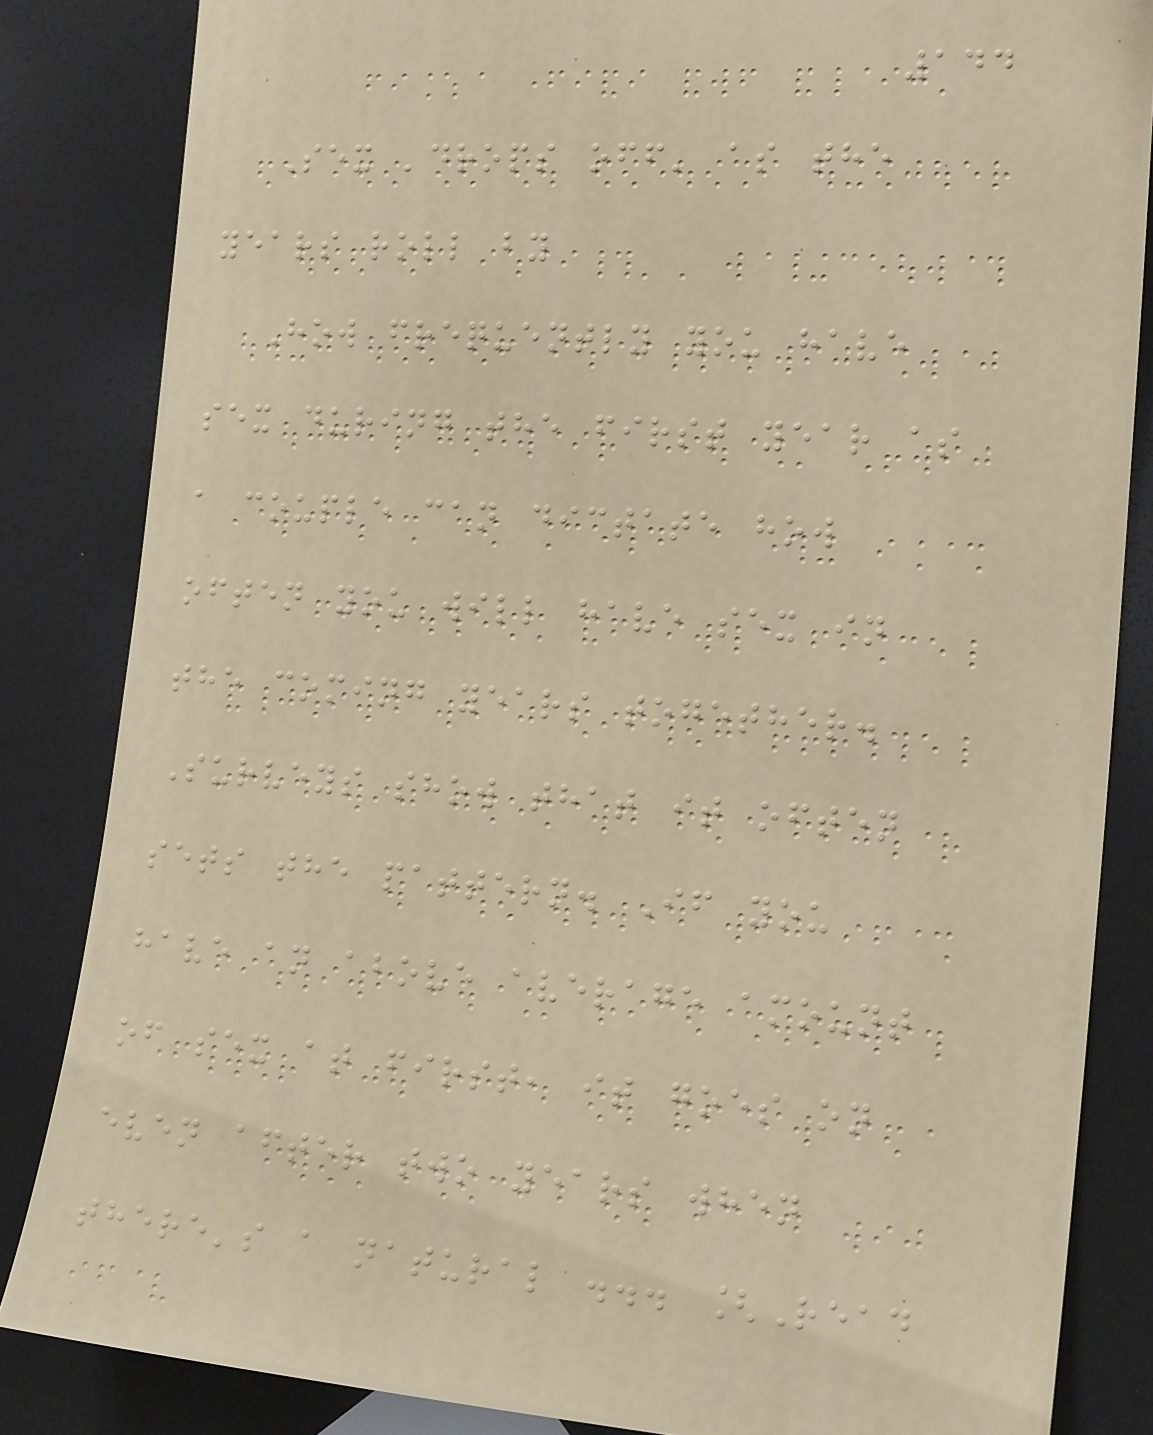144
Sex 'drops off' as the
years roll by
How frequently you have
sex during the first year as
a couple can dictate how
often you will have sex in
the coming years together.
Surveys show that it often
sets the pattern. If you
have an above average amount
of sex at first, it goes on
even after two years when
there's a natural ... [Read
